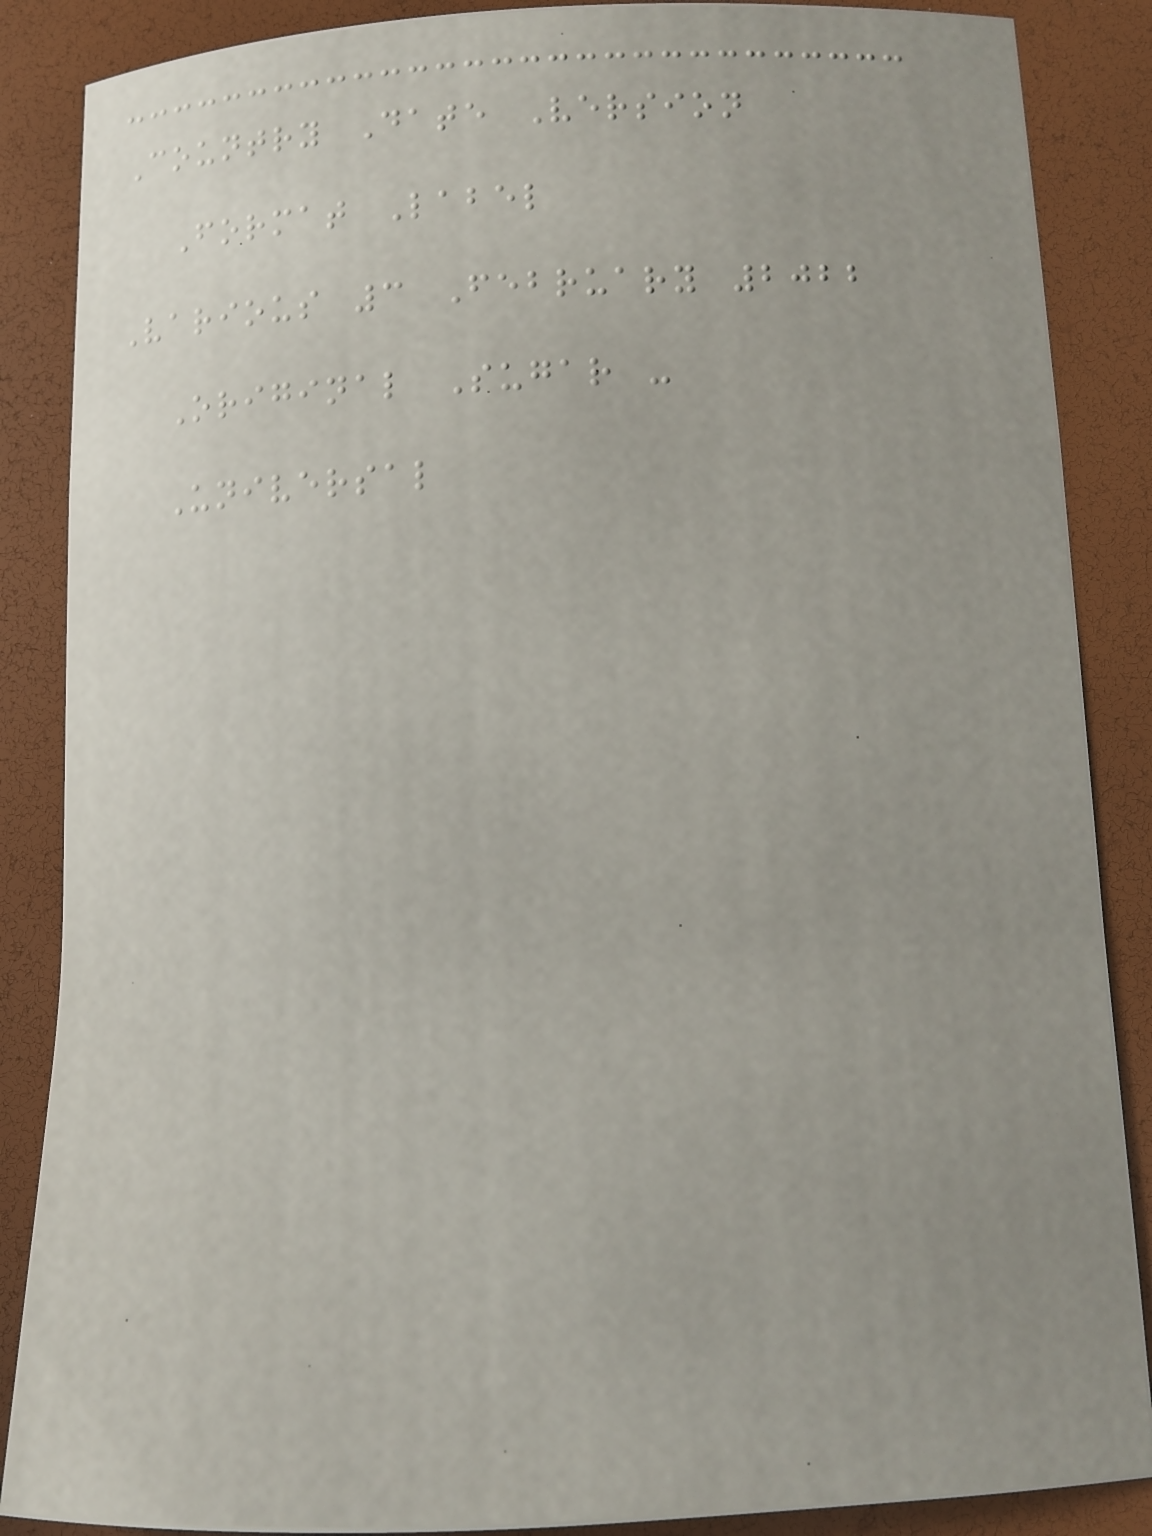Country Date Version
Format Label
Various 3 February 2022
Original Sugar -
Universal
